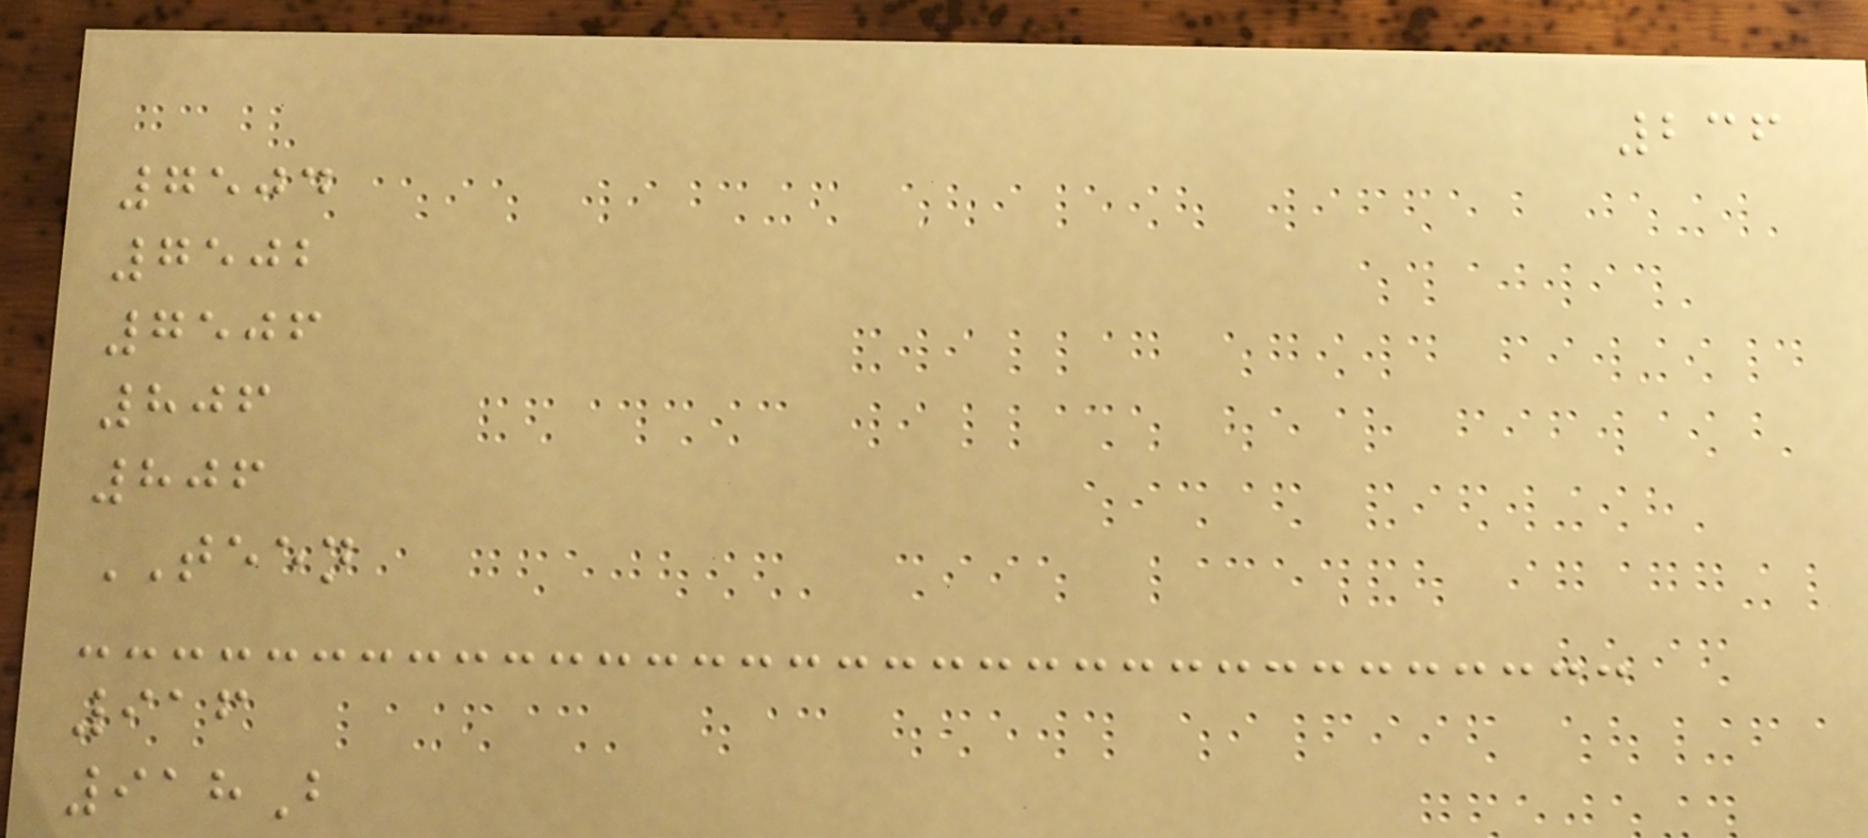236
7504
7502
7506
806
806
TEEN
916
918B
